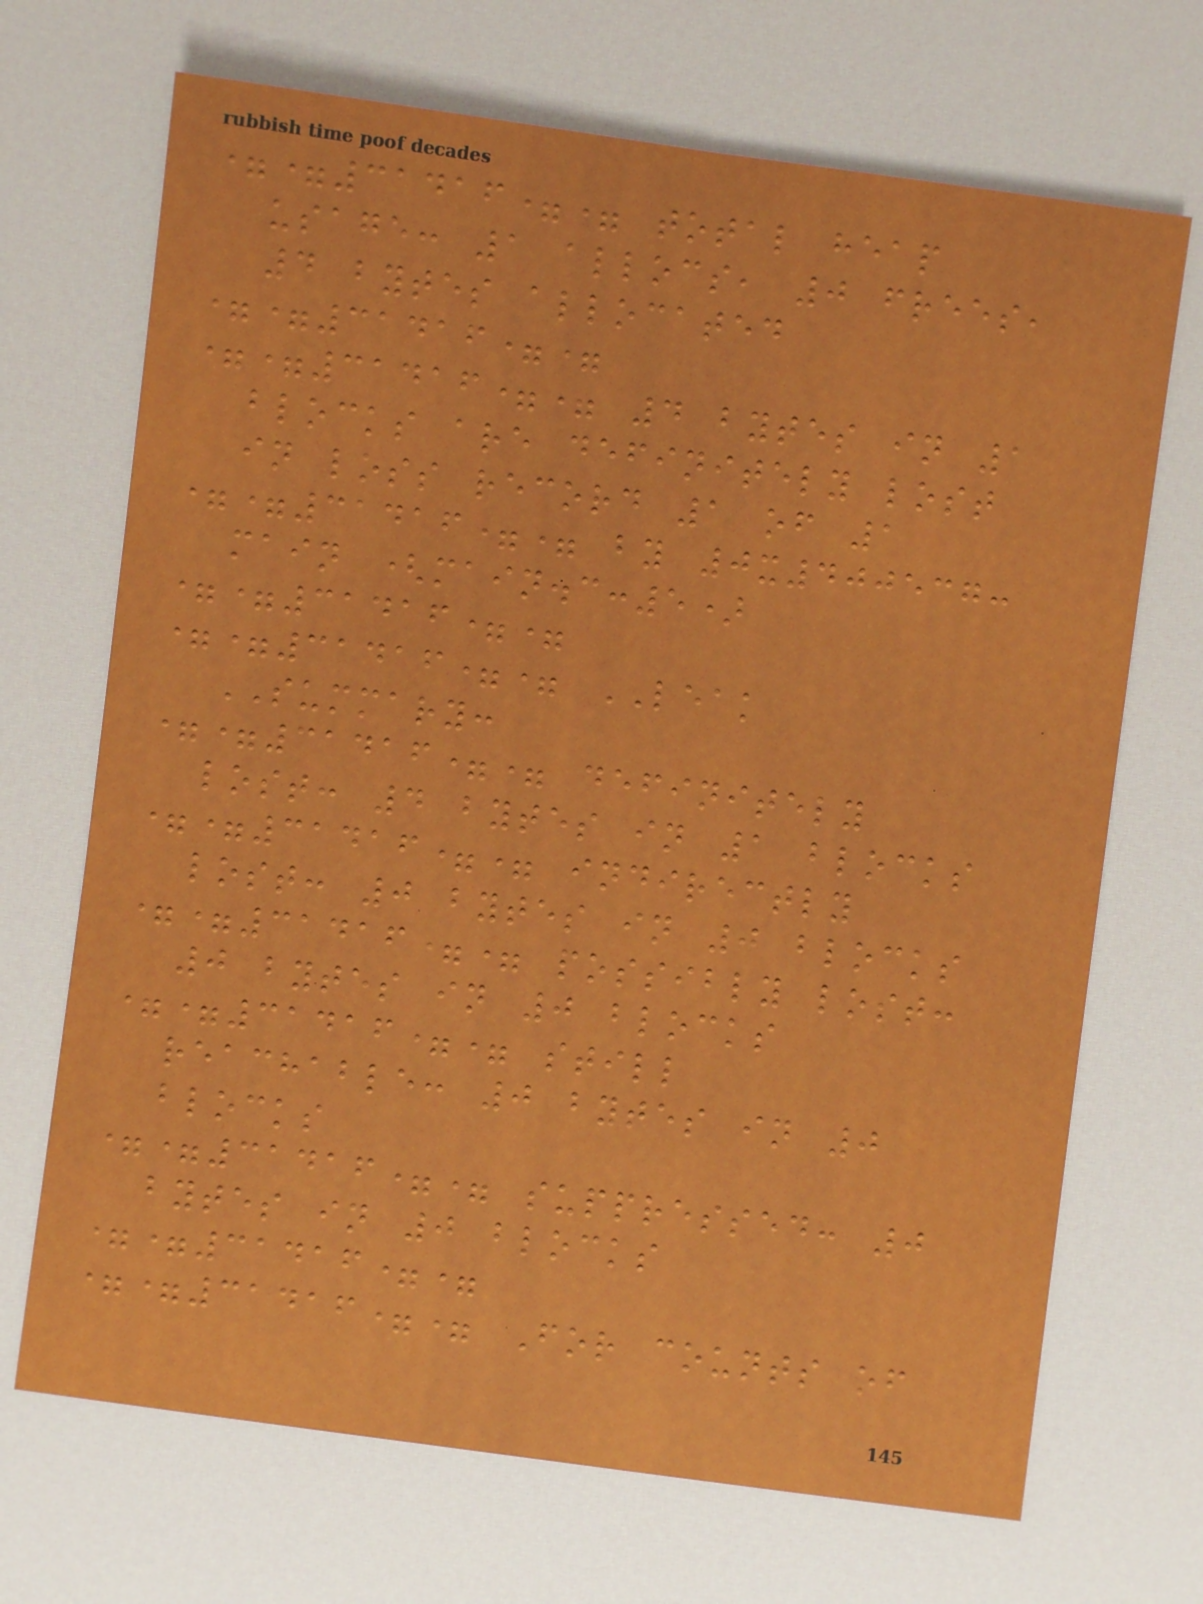==31416== total heap
usage: 1 allocs, 0 frees,
4 bytes allocated
==31416==
==31416== 4 bytes in 1
blocks are definitely lost
in loss record 1 of 1
==31416== by 0x400537:
main (main.c:5)
==31416==
==31416== LEAK
SUMMARY:
==31416== definitely
lost: 4 bytes in 1 blocks
==31416== indirectly
lost: 0 bytes in 0 blocks
==31416== possibly lost:
0 bytes in 0 blocks
==31416== still
reachable: 0 bytes in 0
blocks
==31416== suppressed: 0
bytes in 0 blocks
==31416==
==31416== For counts of
